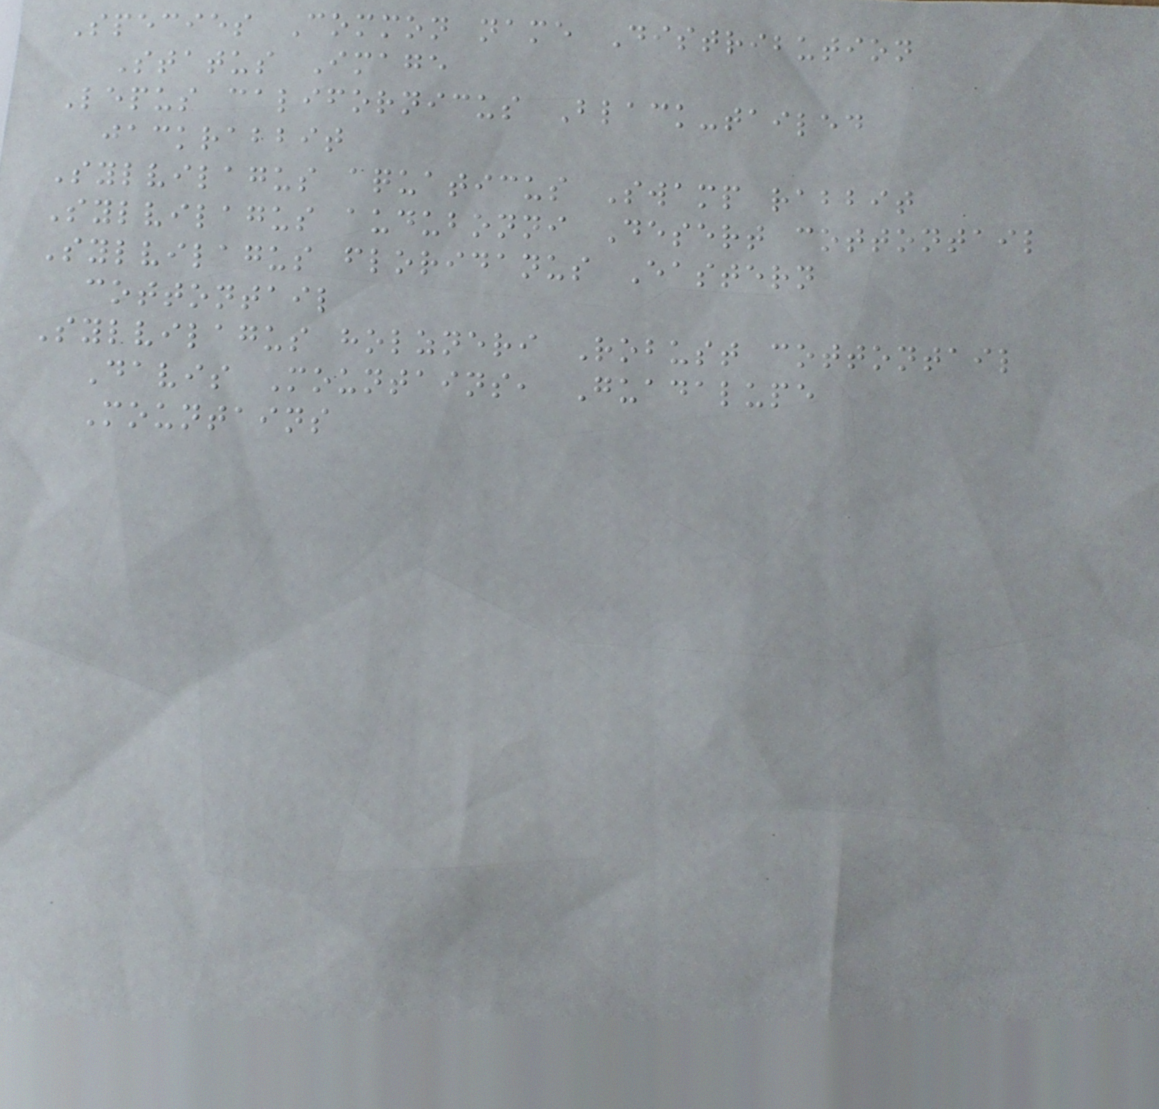Species Common name Distribution
Status Image
Lepus californicus Black-tailed
jackrabbit
Sylvilagus aquaticus Swamp rabbit
Sylvilagus audubonni Desert cottontail
Sylvilagus floridanus Eastern
cottontail
Sylvilagus holzneri Robust cottontail
Davis Mountains, Guadalupe
Mountains
